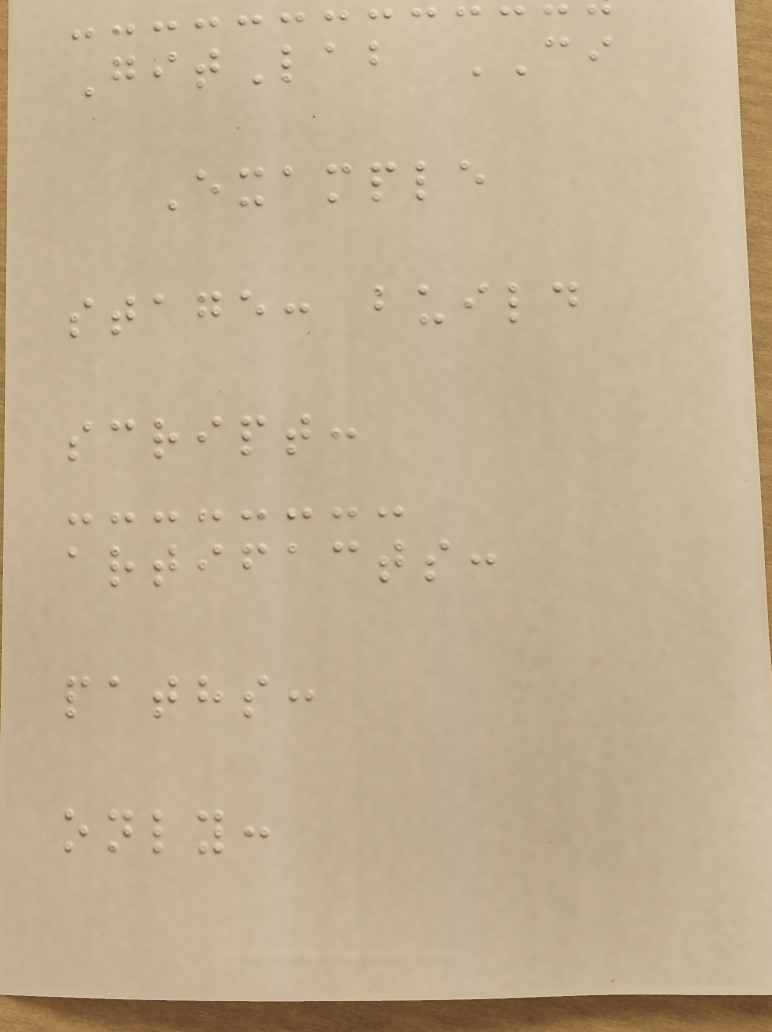GitLab CI
Example
stage: build
script:
artifacts:
paths:
only:
